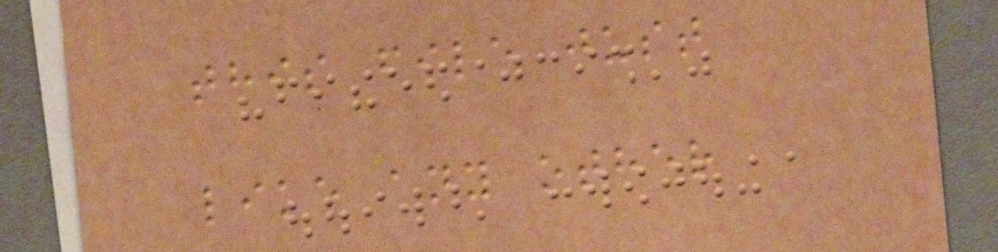this file just
like any other
